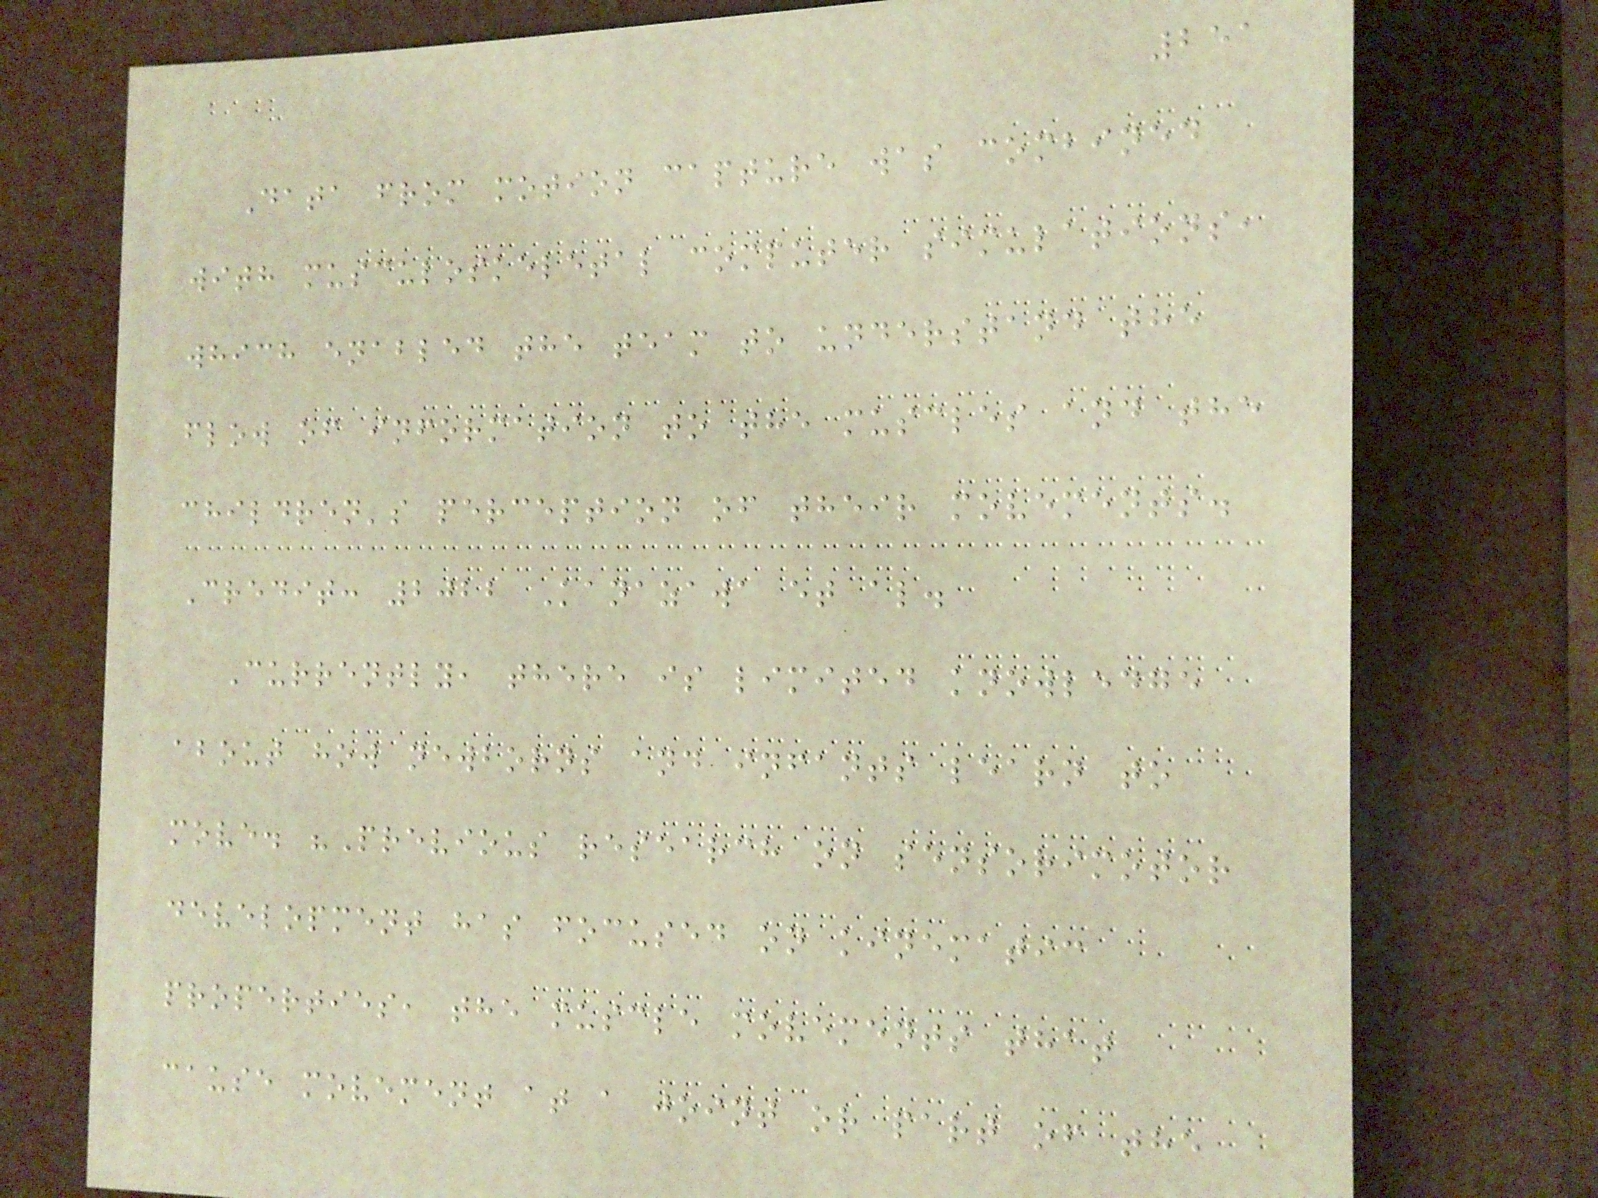251
Data from motion capture was combined
with musculoskeletal computer simulations,
which enabled the team to understand the
flow of information to the muscles and the
children's perception of their movements.
Credit: 2022 Kanazawa et al.
Currently, there is limited knowledge
about how newborns and infants learn to
move. "Previous research on sensorimotor
development has focused on kinematic
properties, the muscle movements that
cause movement at a joint or part of the
